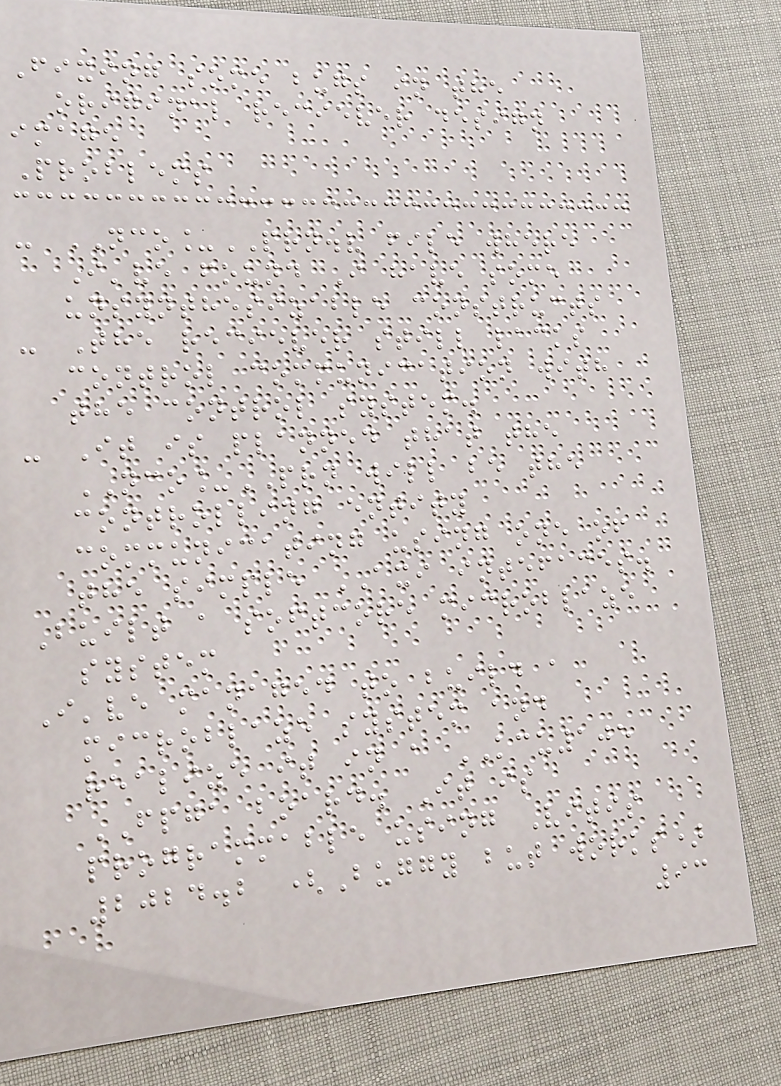Fixing some bugs in the
original reciever design
image
Problems
- NCO_PRN.v file where
I've found I have some
unsynthesizable constructs
- The reciever still lacks
control communication with
the control system.
- It is planned that the
NCO_PRN will be the
controlling entity
communicating using one of
the simple AXI intefaces.
Built a softcore microblaze
system
I've managed to build a
microblaze system and
realize it in a KCU105
FPGA board. It is
programmable using Vitis
2024.2 (Buggy but works)
93
